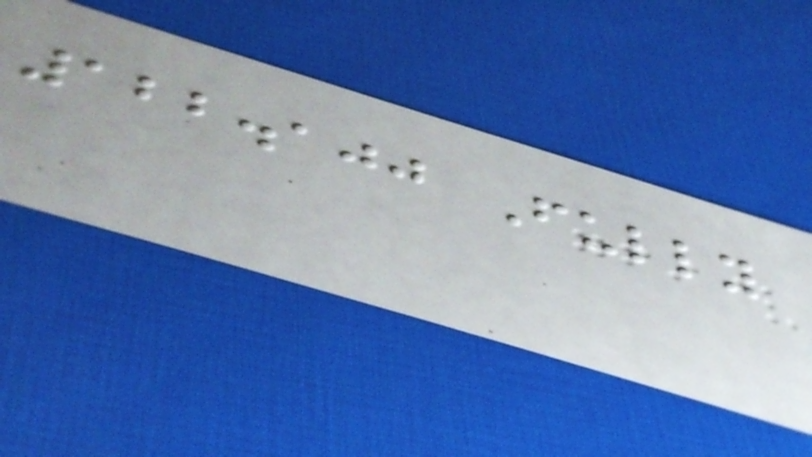122.100 Fully
